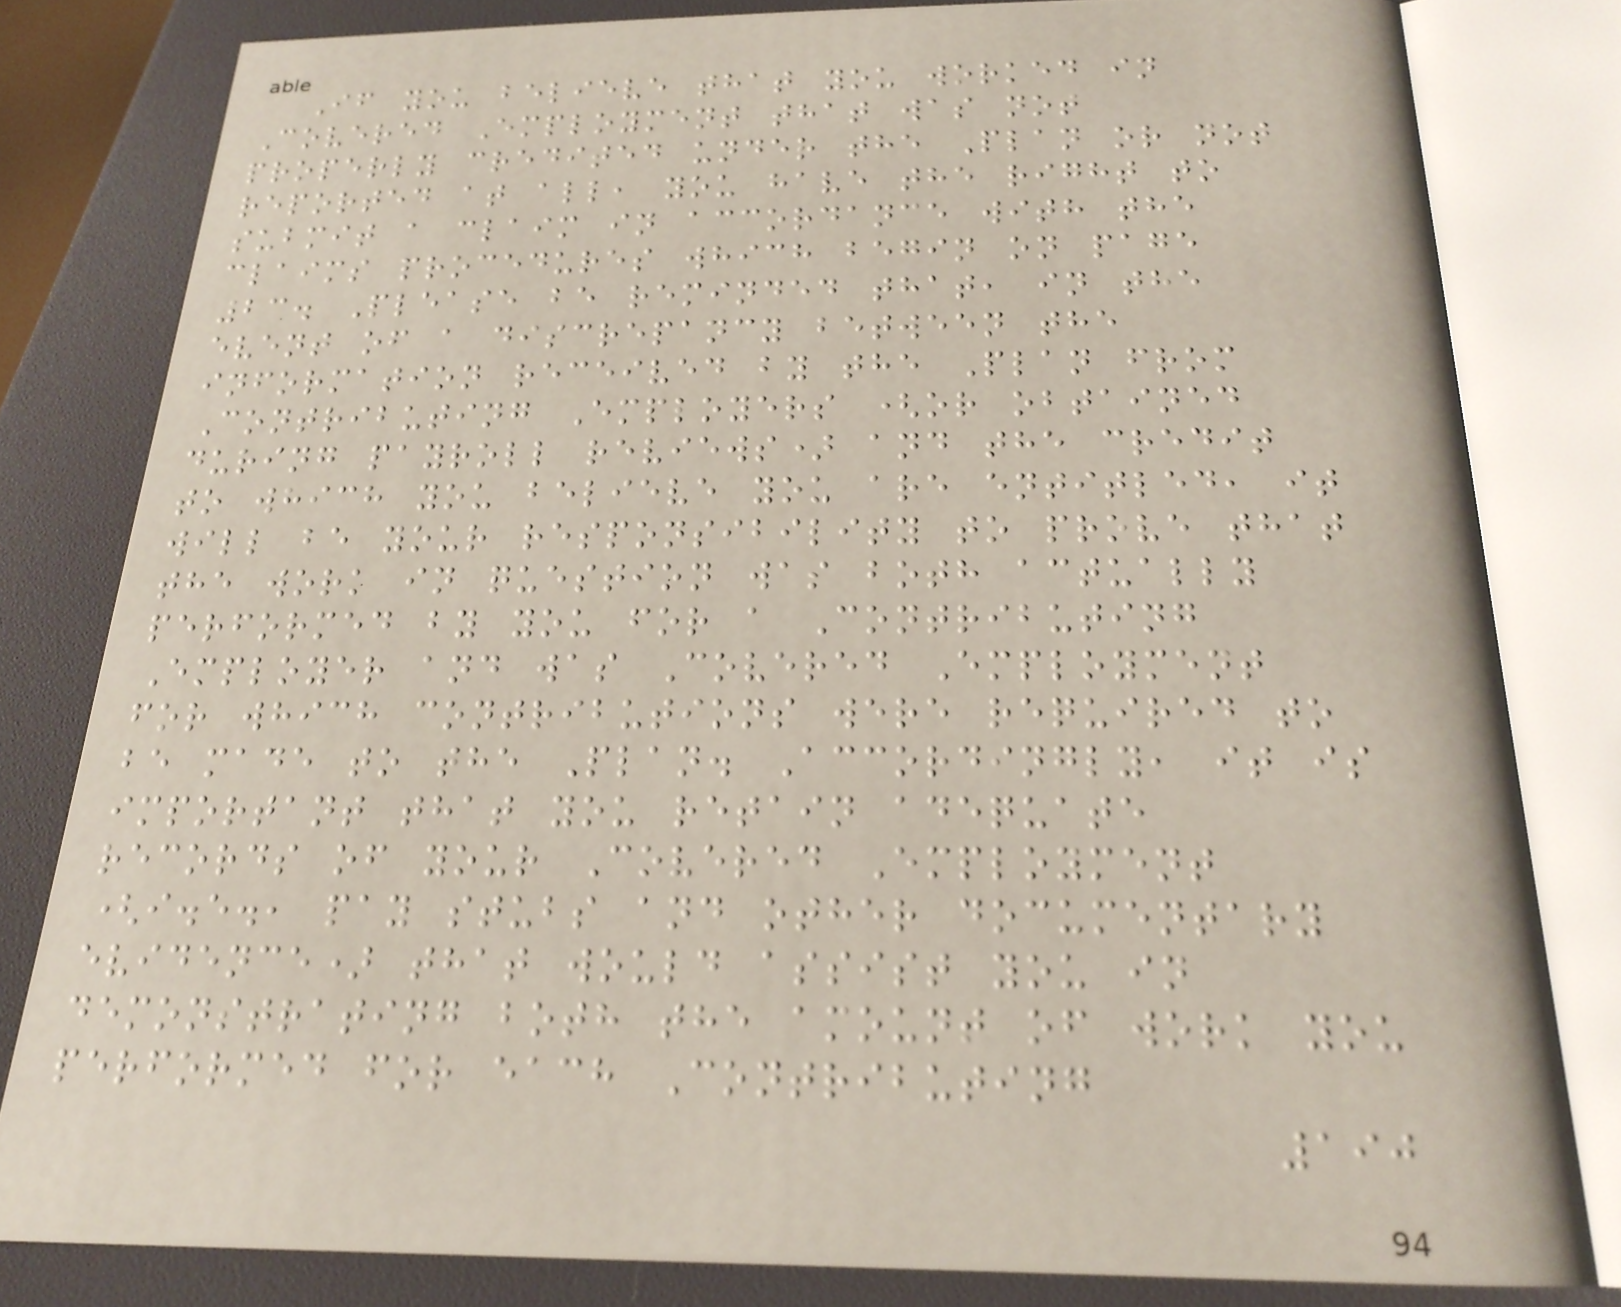If you believe that you worked in
Covered Employment that was not
properly credited under the Plan or not
reported at all, you have the right to
submit a claim in accordance with the
claims procedures which begin on page
23. Please be reminded that, in the
event of a discrepancy between the
information received by the Plan from
Contributing Employers (or obtained
during payroll reviews) and the credit
to which you believe you are entitled, it
will be your responsibility to prove that
the work in question was both actually
performed by you for a Contributing
Employer and was Covered Employment
for which contributions were required to
be made to the Plan. Accordingly, it is
important that you retain adequate
records of your Covered Employment
(i.e., pay stubs and other documentary
evidence) that would assist you in
demonstrating both the amount of work you
performed for each Contributing
190
